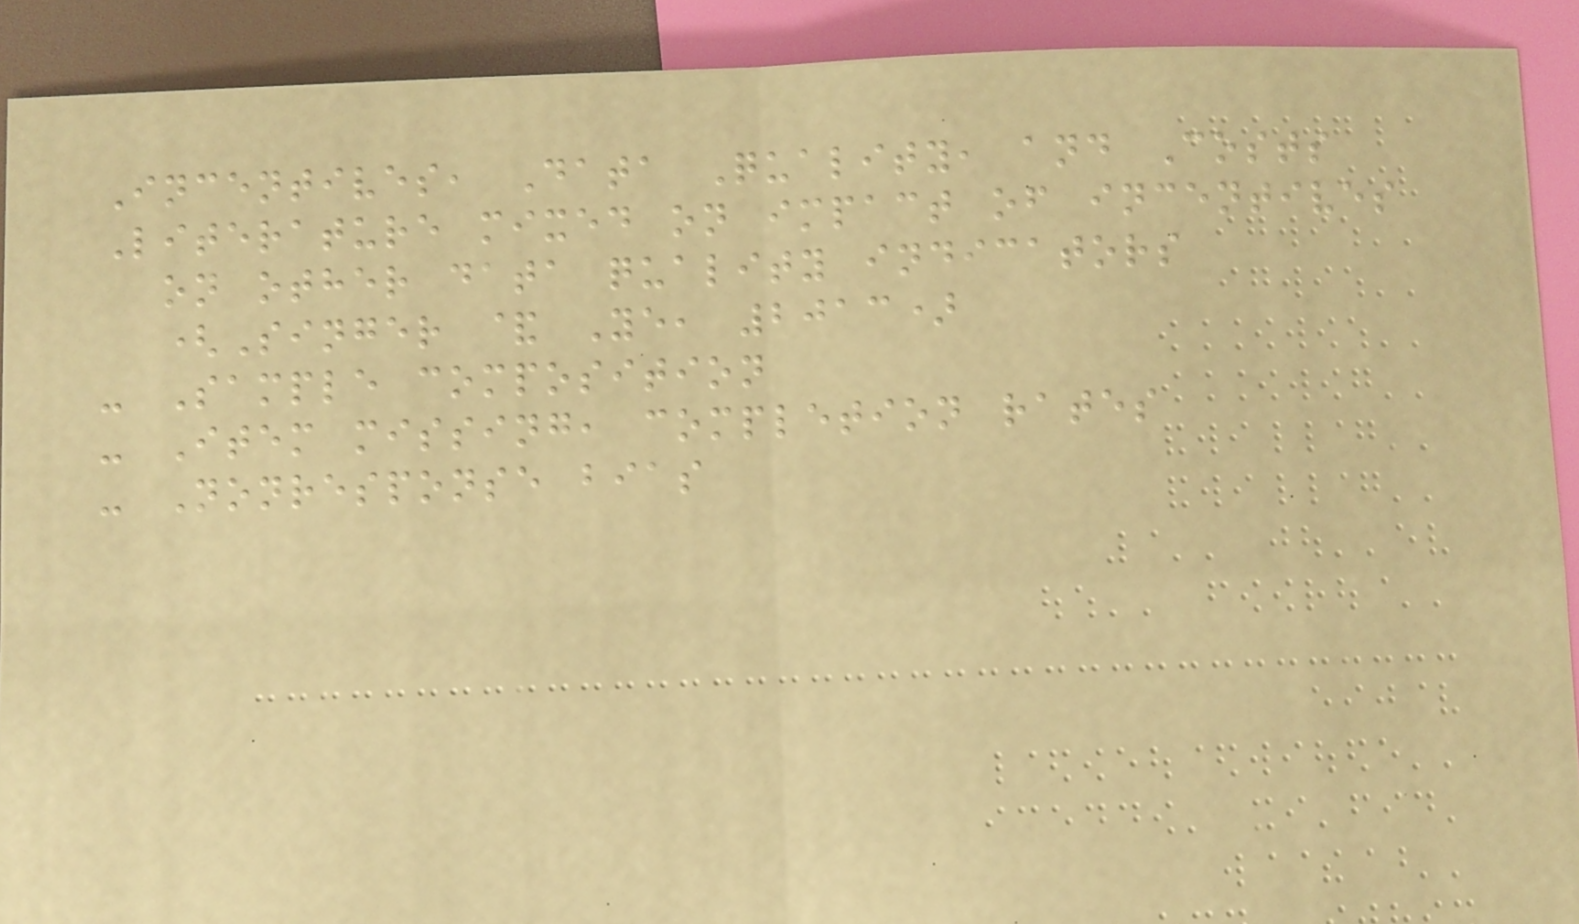Incentives, Data Quality, and Costs
Literature mixed on impact of incentives
on other data quality indicators
(Singer & Ye, 2013)
- Sample composition
- Item missing, completion rates
- Nonresponse bias
